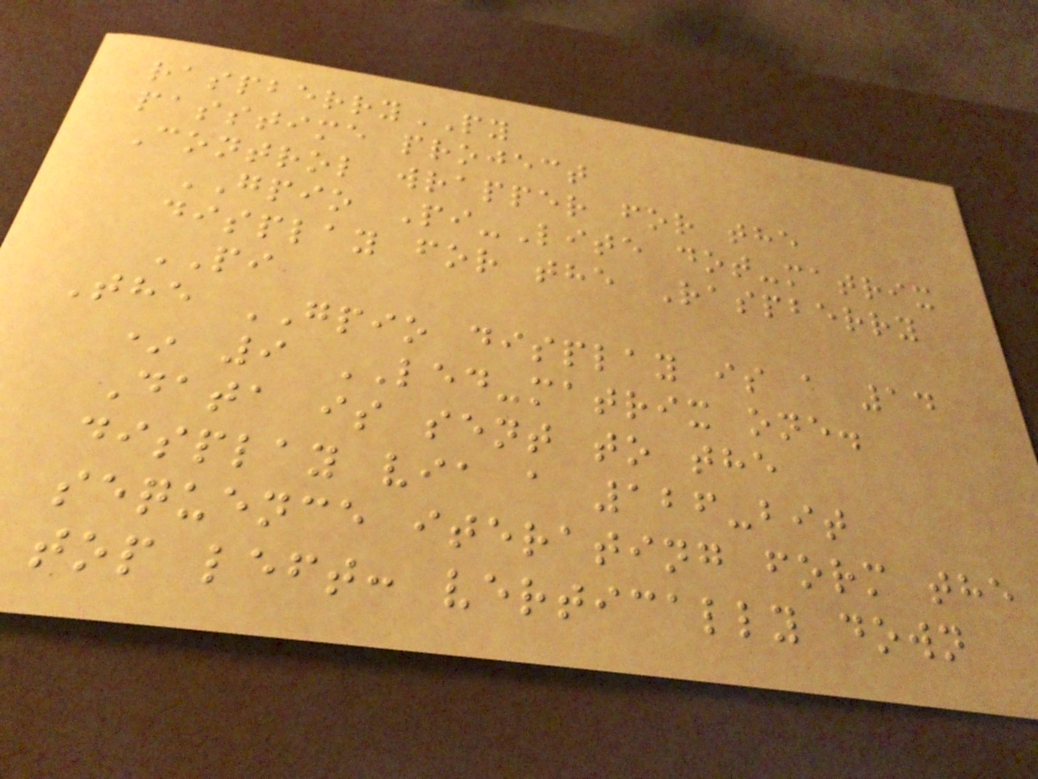raspberryPY
passtime project
Control wrapper for the
GPIO Pi-Lite dot-matrix
display for the Raspberry
PI
The GPIO display is a 14
* 9 LED-matrix one.
Data is sent to the
display via a 126-bit
sequence iterating form the
top left: vertically down
